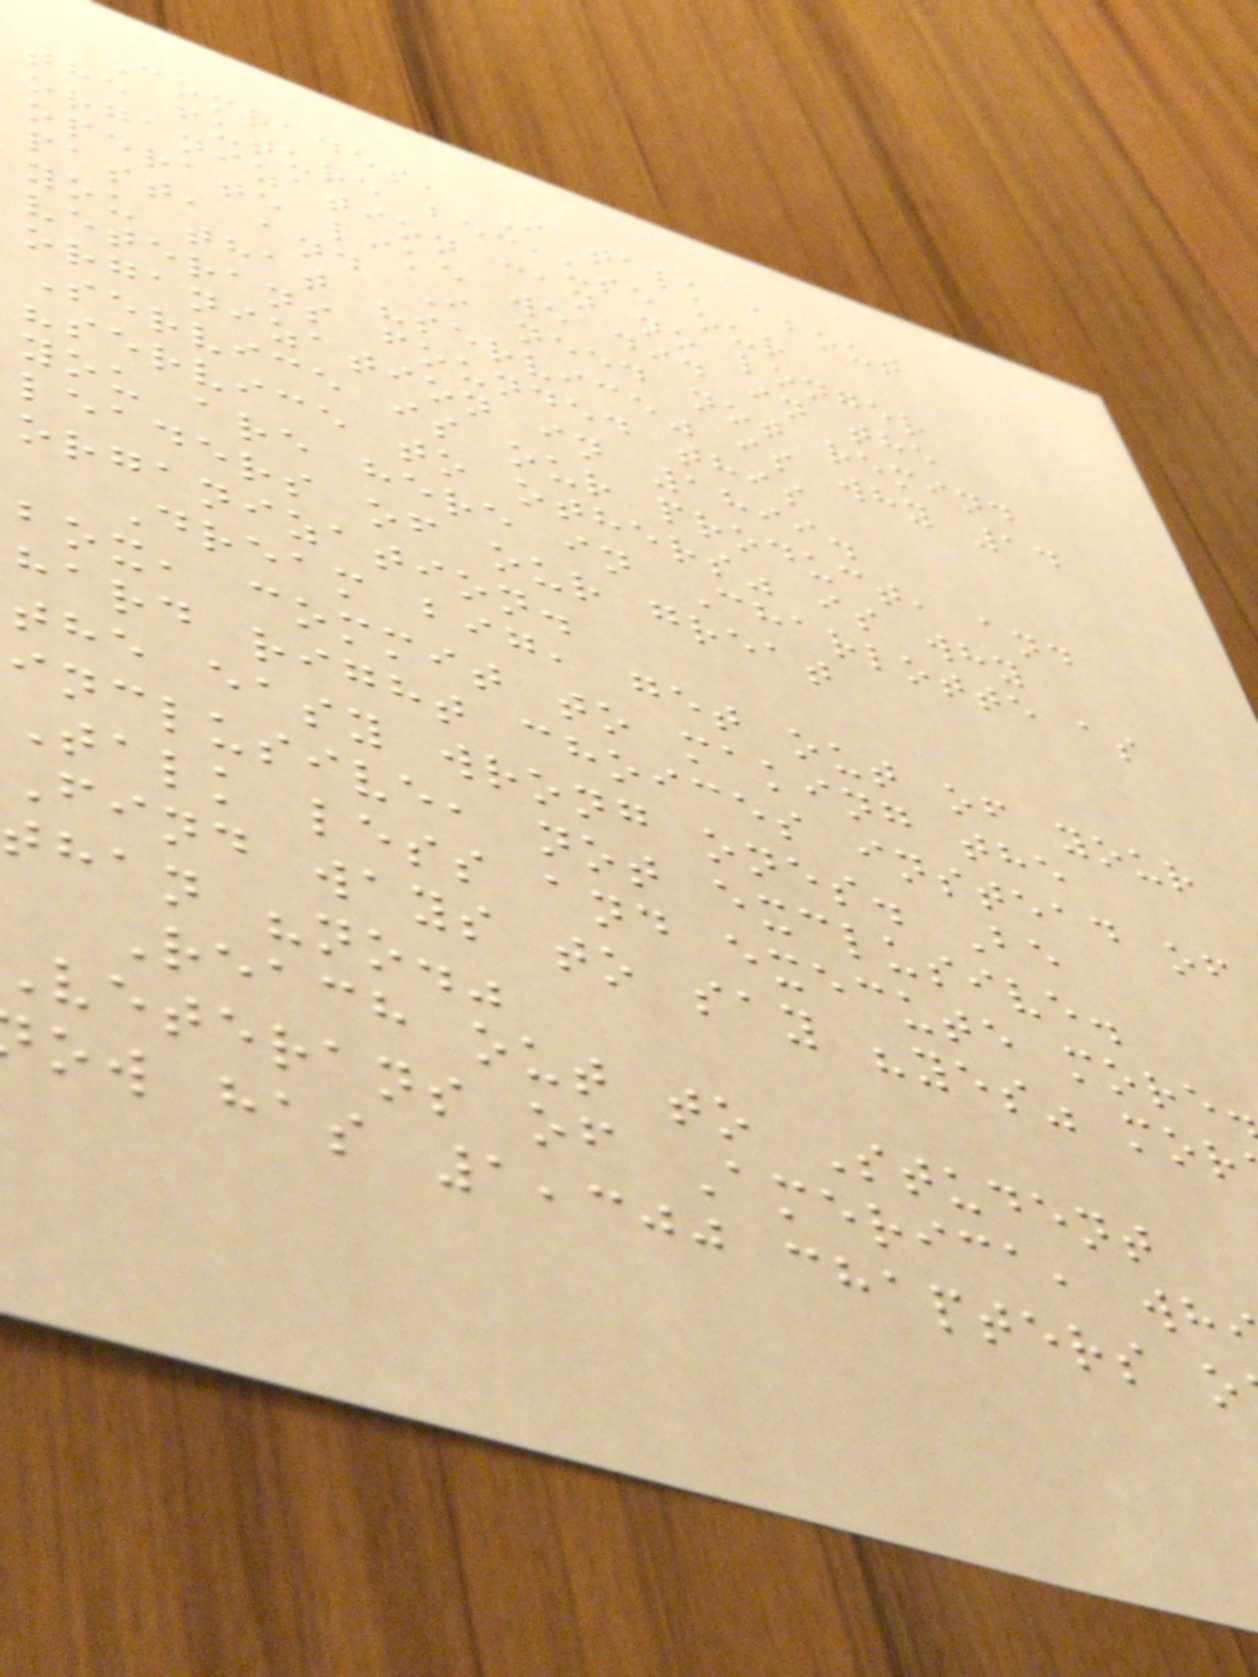Comrades, I talk about
the future because our
organization can no longer
operate like we did in the
past, and I need not remind
you that "service" is why 14
veterans founded this
organization in 1899.
Service is our product, and
"service to others" is why
you are here in Charlotte as
leaders of our great
organization.
Dream big, get out of your
box, commit to making the
hard right choices instead of
the easy wrong ones. Be
inclusive, not exclusive.
Talk less and execute more
Find ways to say "yes" mor
than "no."
Reach out to Student
veterans of America, wh
ow has 1,300 chapters o
